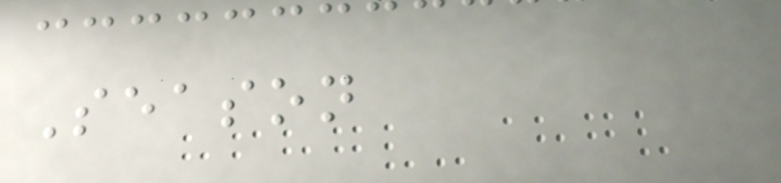Season
